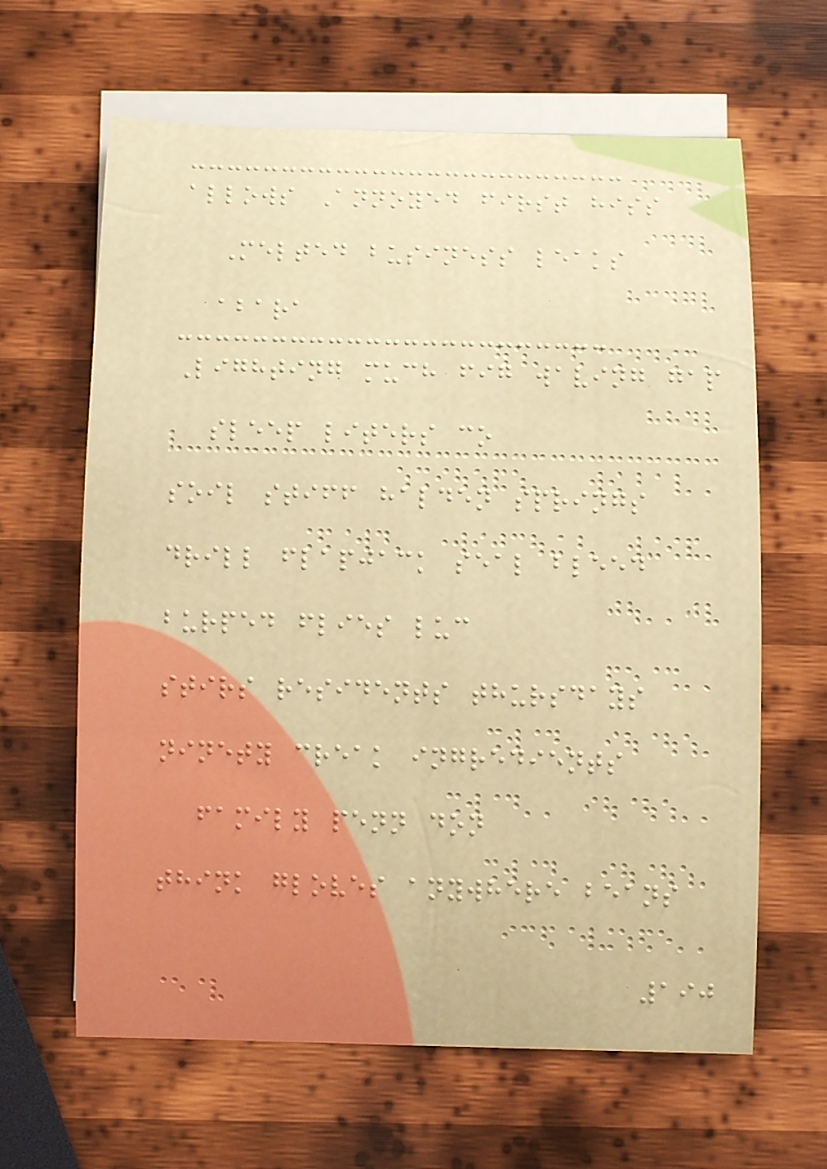allows Annoyed first hiss
Melted business leaks
abara
Lighting much fig waving gap
sleep liters co
soil stiff halden springs
drill flapjack seal bleed
burped flies luc
stirs residents thursdays
ninety creak ingredients
family penn don
think gloves anywhere beans
190
